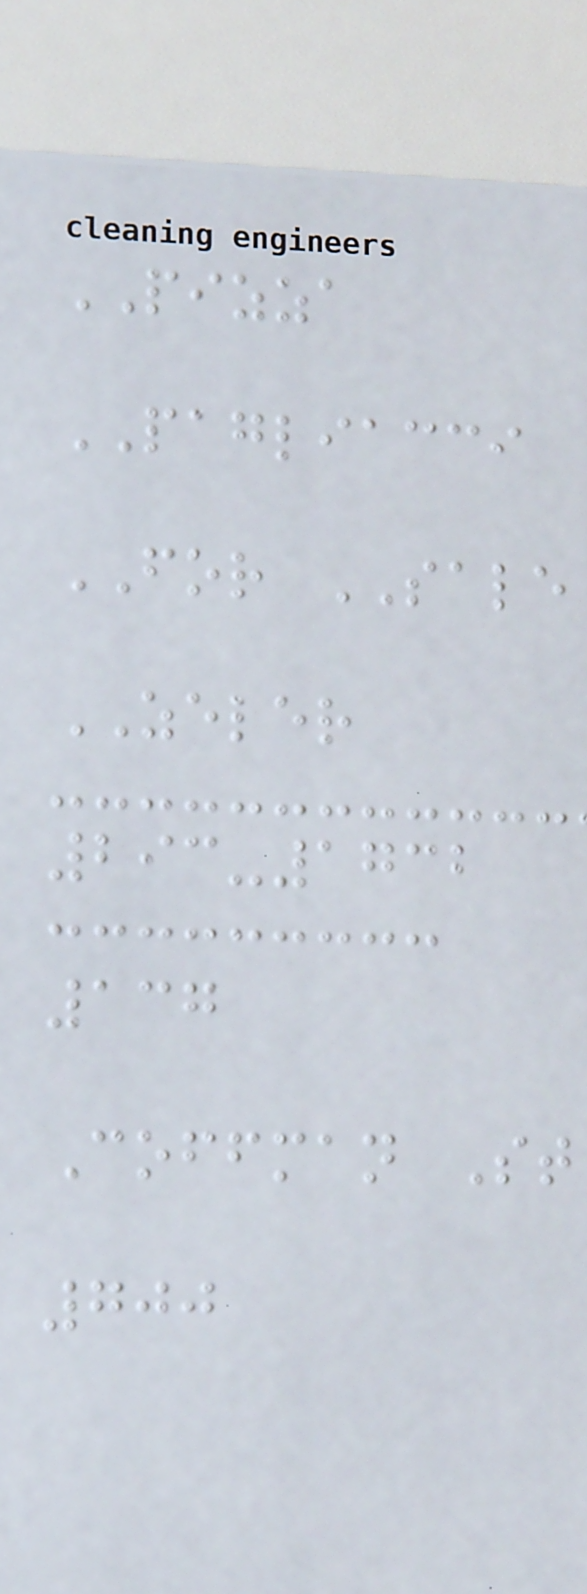PIZZA
PAGLIACCI
FOR SALE
ZELER
293-1732
137
Coffman St
700
